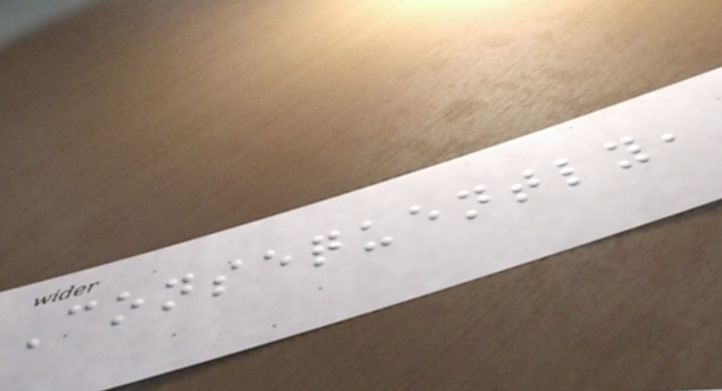Consequently,
